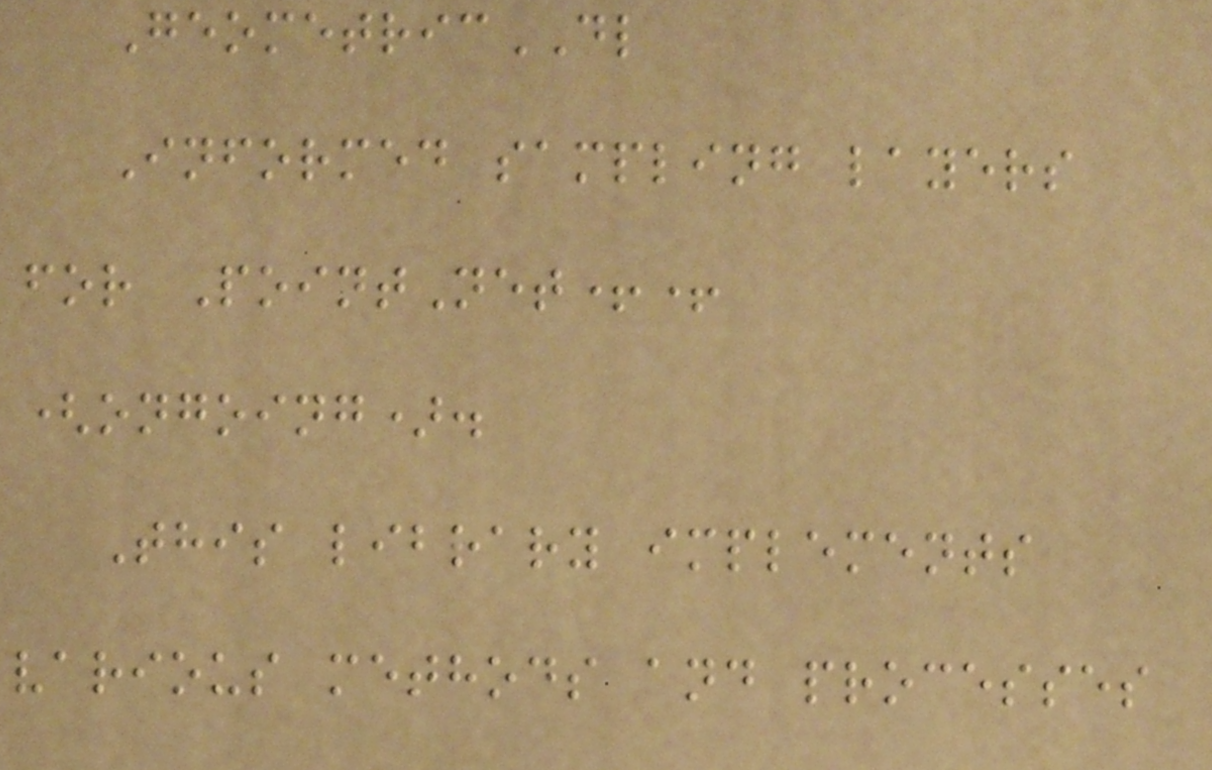GeometricDL
Informed sampling layers
for PointNet++
(ongoing).
This library implements
various methods and processes
